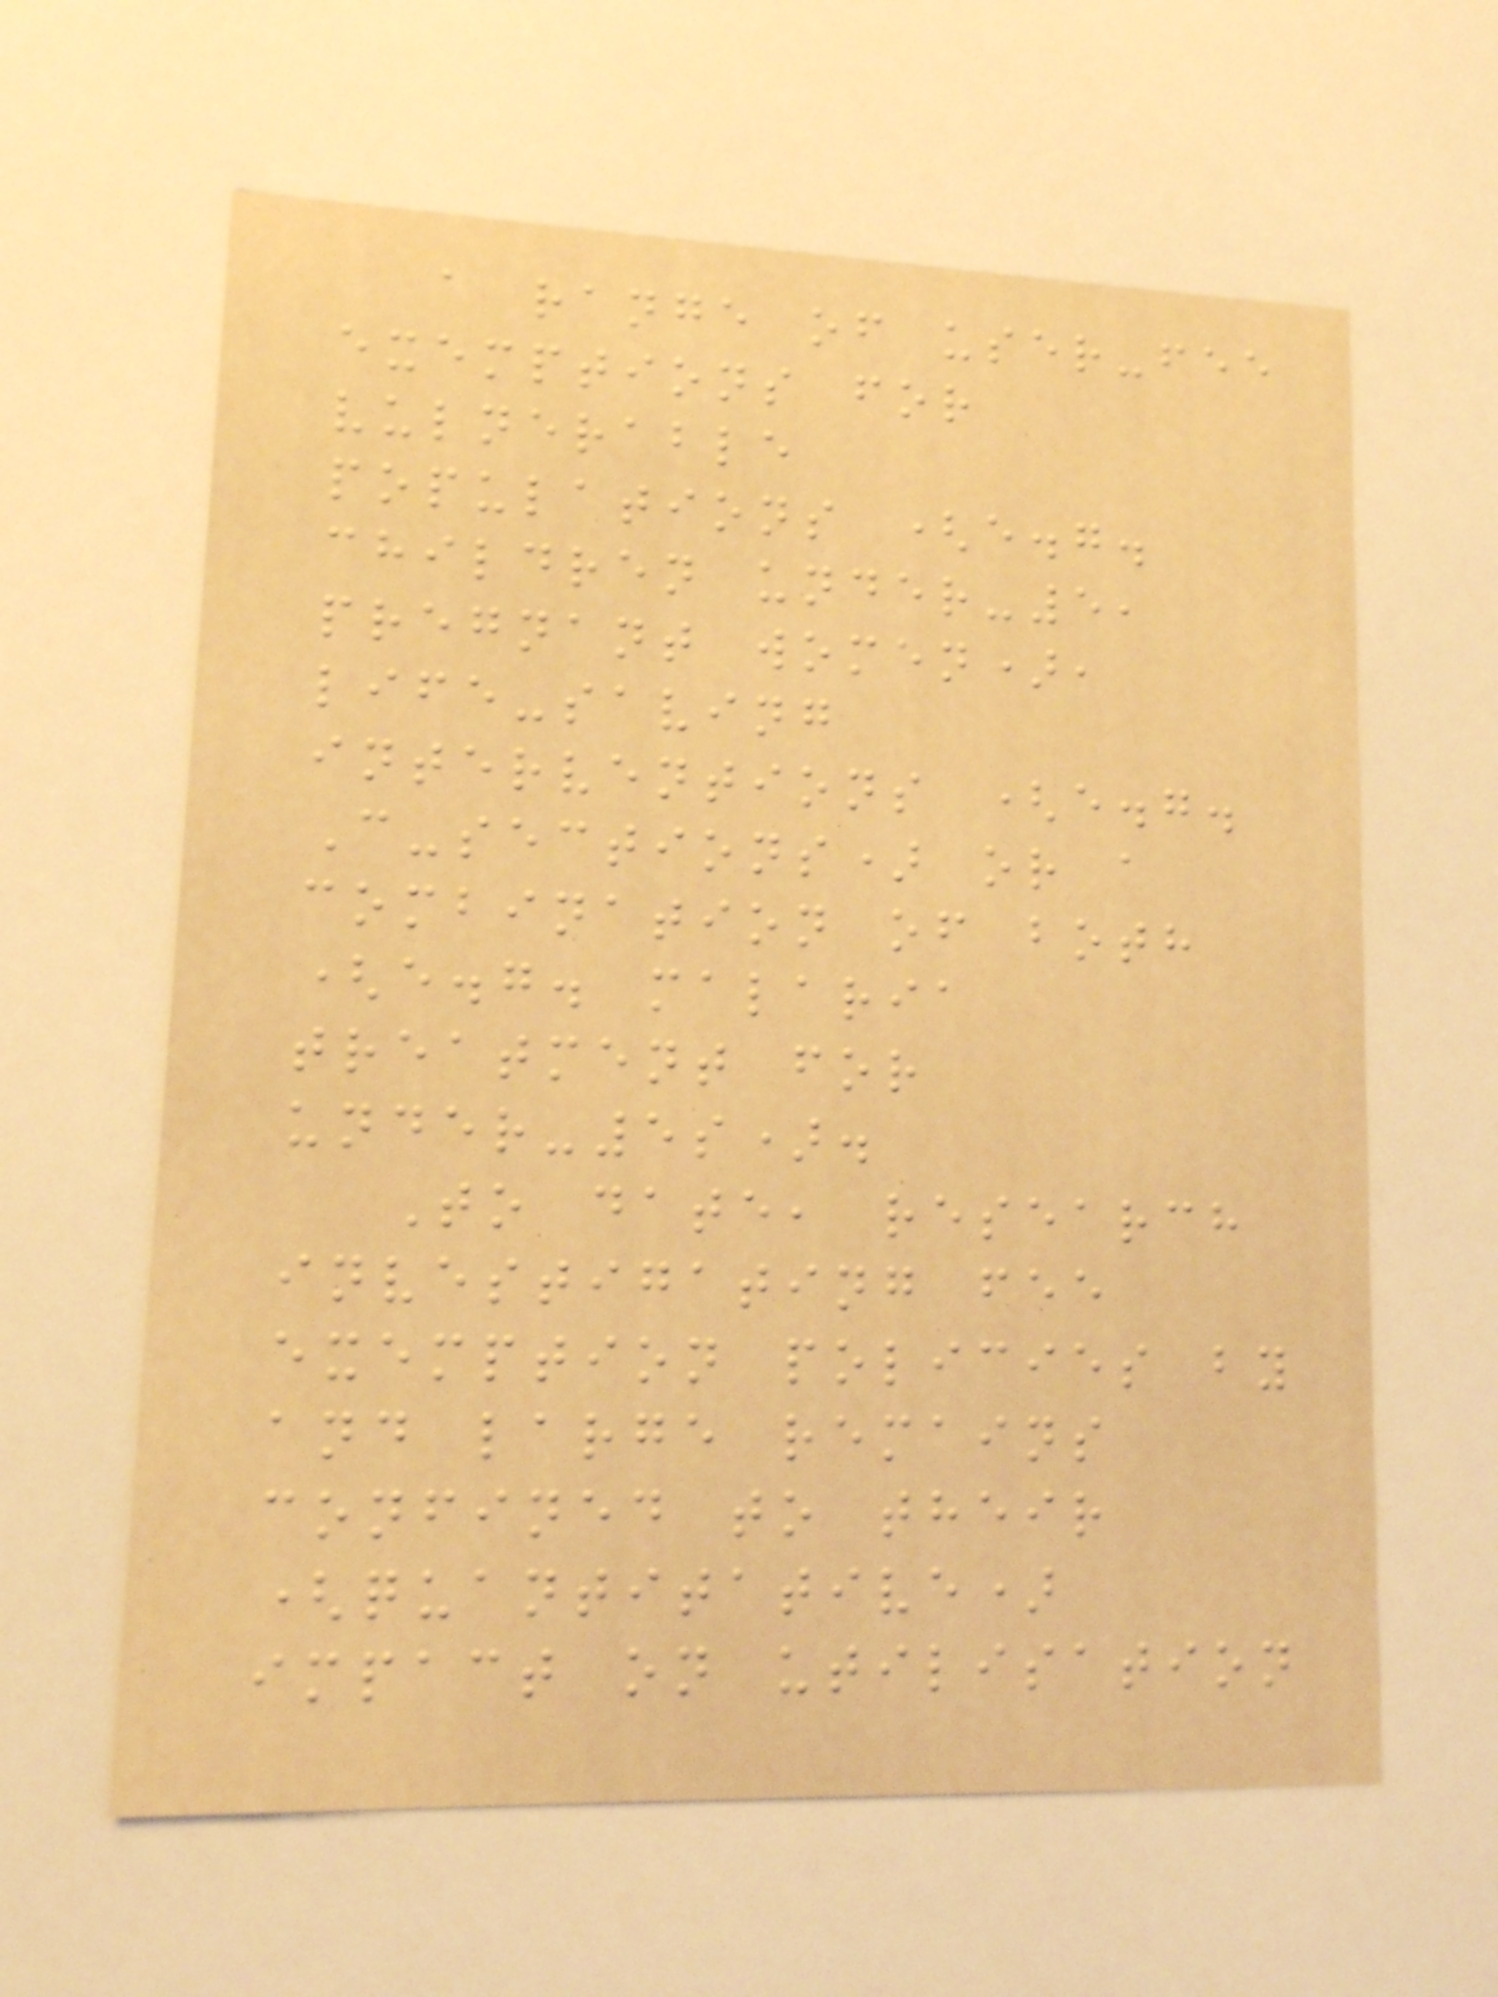a range of user-fee
exemptions for
vulnerable
populations (e.g.
children under-5,
pregnant women),
life-saving
interventions (e.g.
C-sections) or a
combination of both
(e.g. malaria
treatment for
under-5s).
To date, research
investigating fee
exemption policies by
and large remains
confined to their
(quantitative)
impact on utilisation
